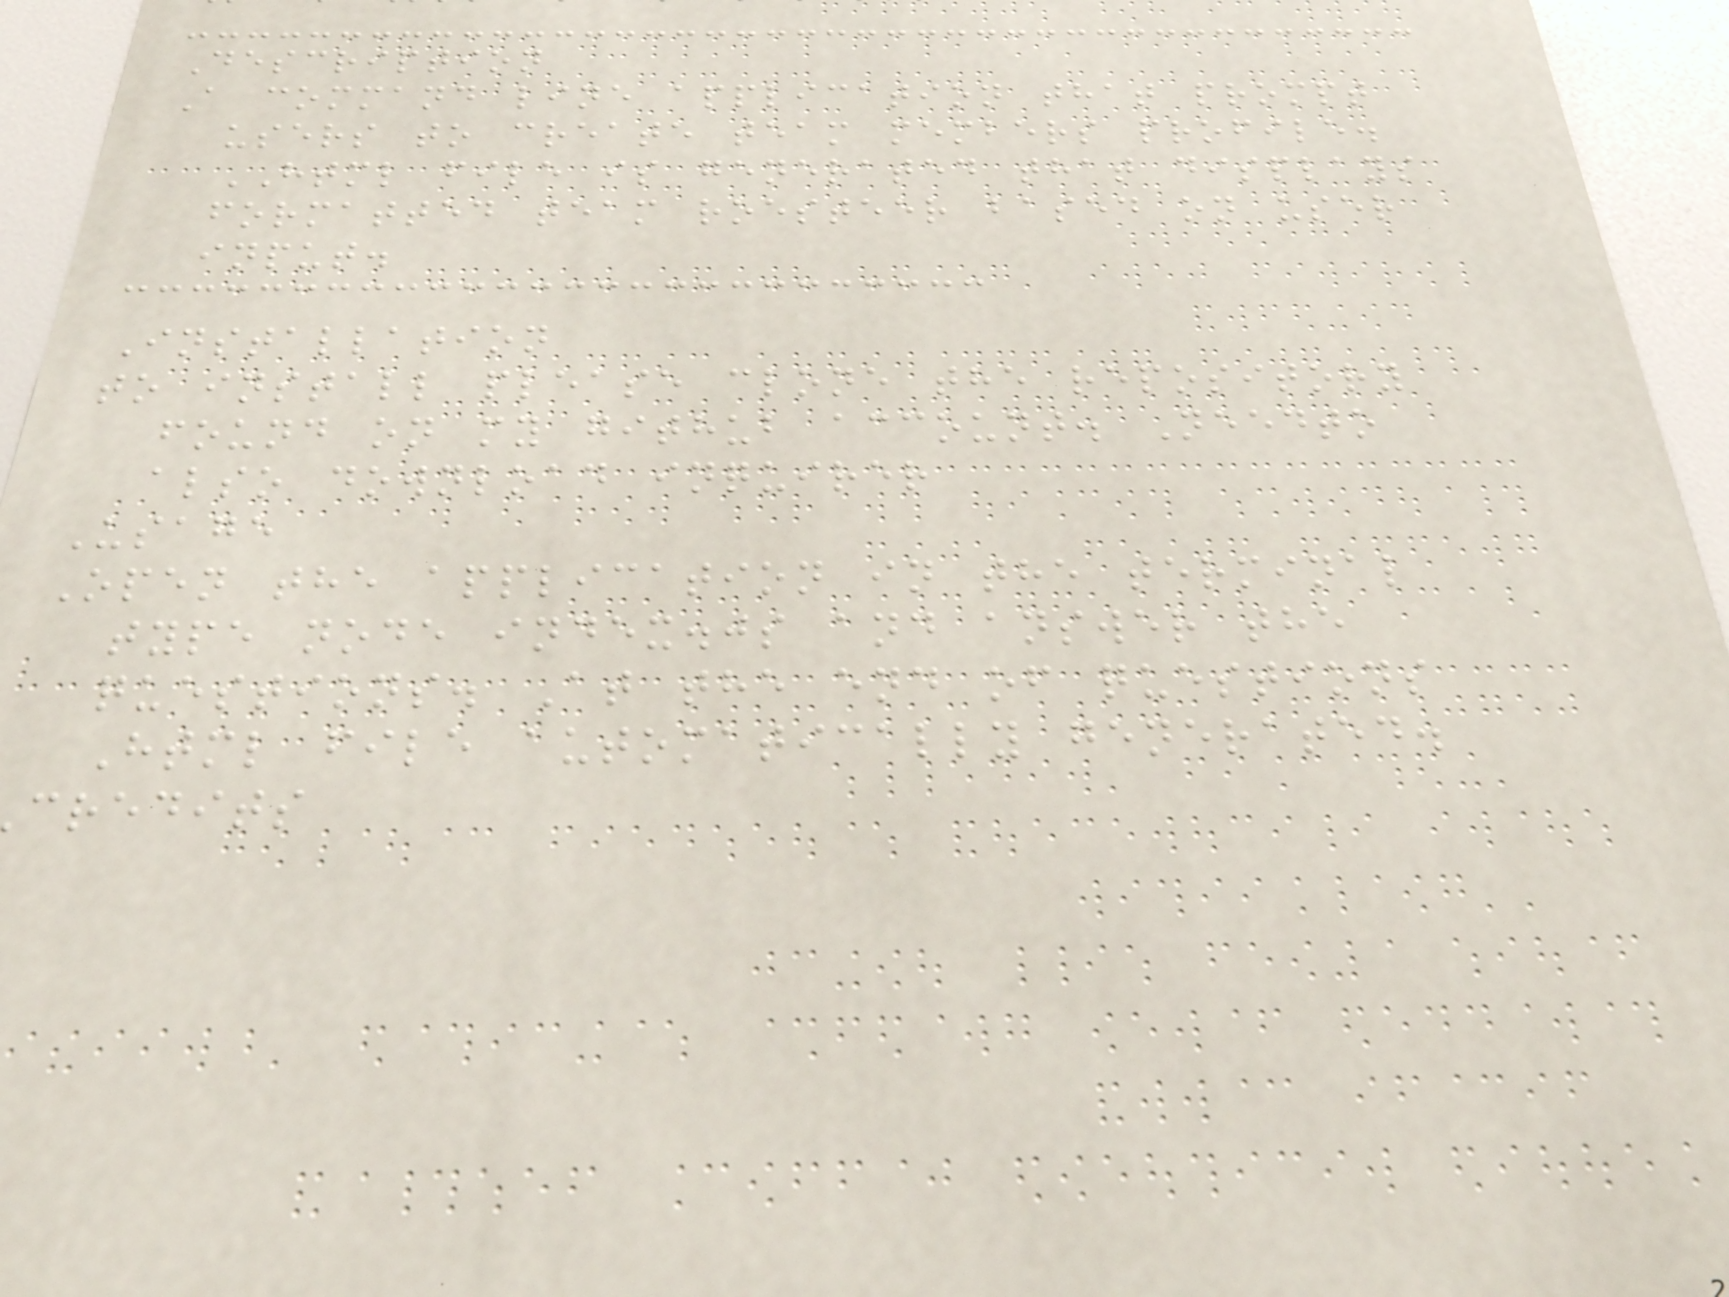Description
A command line application that prompt
users to create team members profile.
HTML file is generated that displays
formatted team roesteer based on user
input.
Installation
to install please clone the repository
found on my github account. Needto
also download inquirer
Usage
Open the application in the terminal
type node index.js and answer the
questions. At the end of questions
Html file automatically generated.
credits
